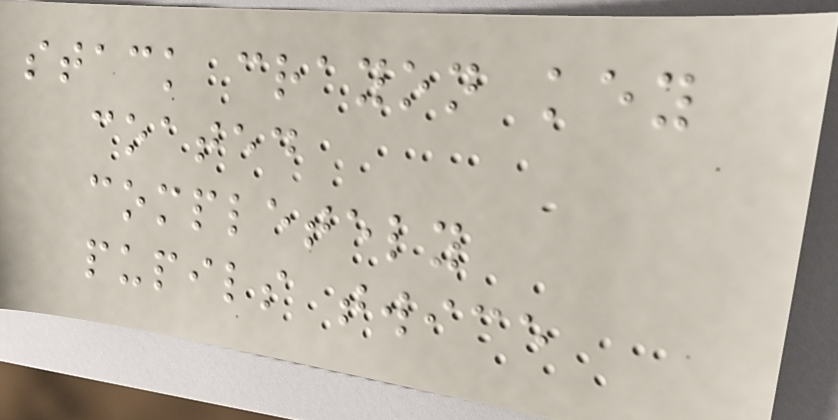stack crayon key
coated
completely
pupils twice
